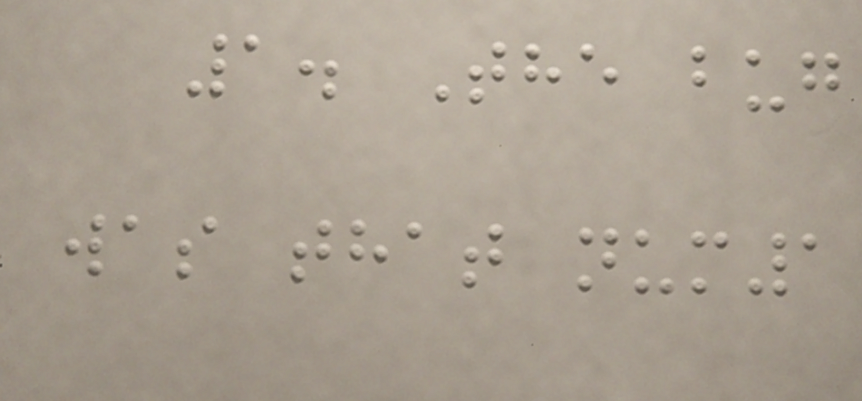1. The bug
was that num1
